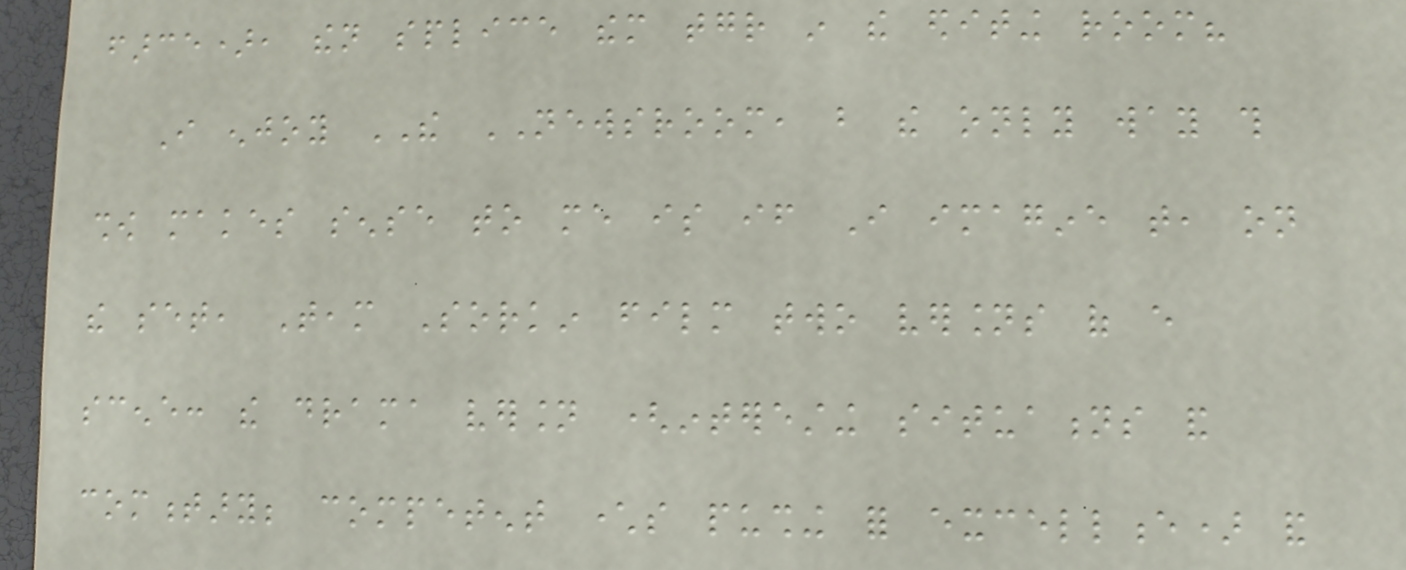farce), then splice them together in the editing room?
I enjoy THE NEWSROOM, but the only way this
show makes sense to me is if I imagine that, on
the set, Team Sorkin film two versions of every
scene: the drama version (interesting situations and
commentary; competent characters pushing for excellence) and
